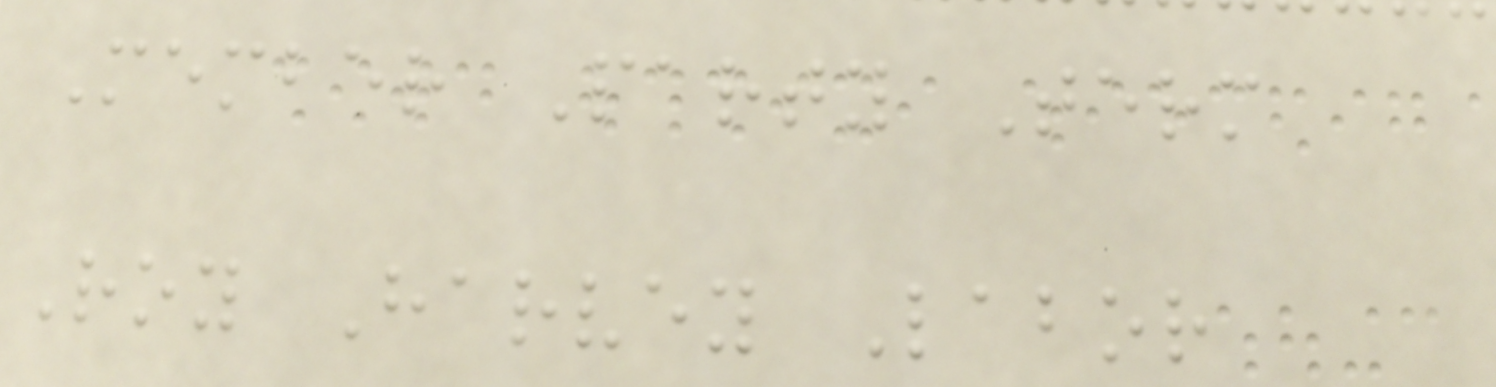Member Party Term
Roy Harvey Labor
